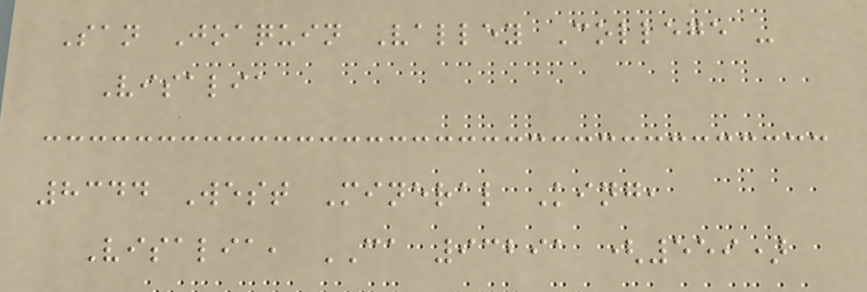San Joaquin Valley College -
Visalia
8344 West Mineral King,
Visalia, CA 93291 (559)
